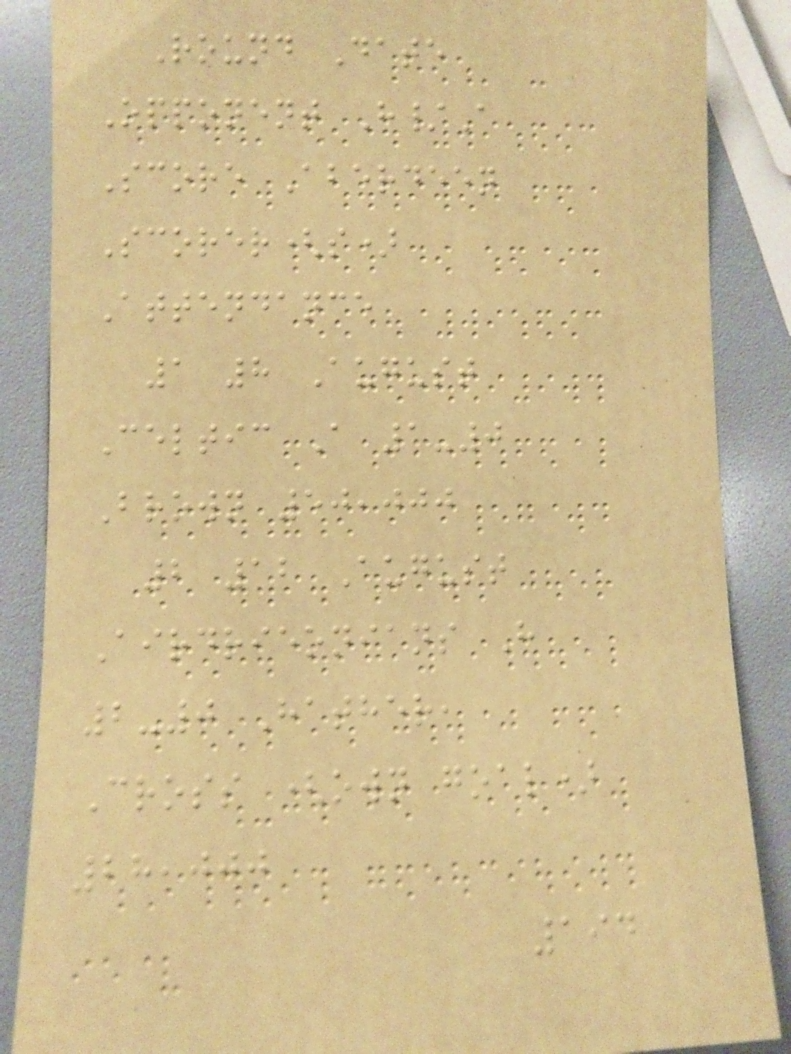Round Date
Opponent H/A
Score Aberdeen
Scorer(s)
Attendance
1 8 August
Celtic A 1-0
Brown 50,000
2 12 August
Airdrieonians H
2-0 Hather,
Cross (own goal)
28,000
194
